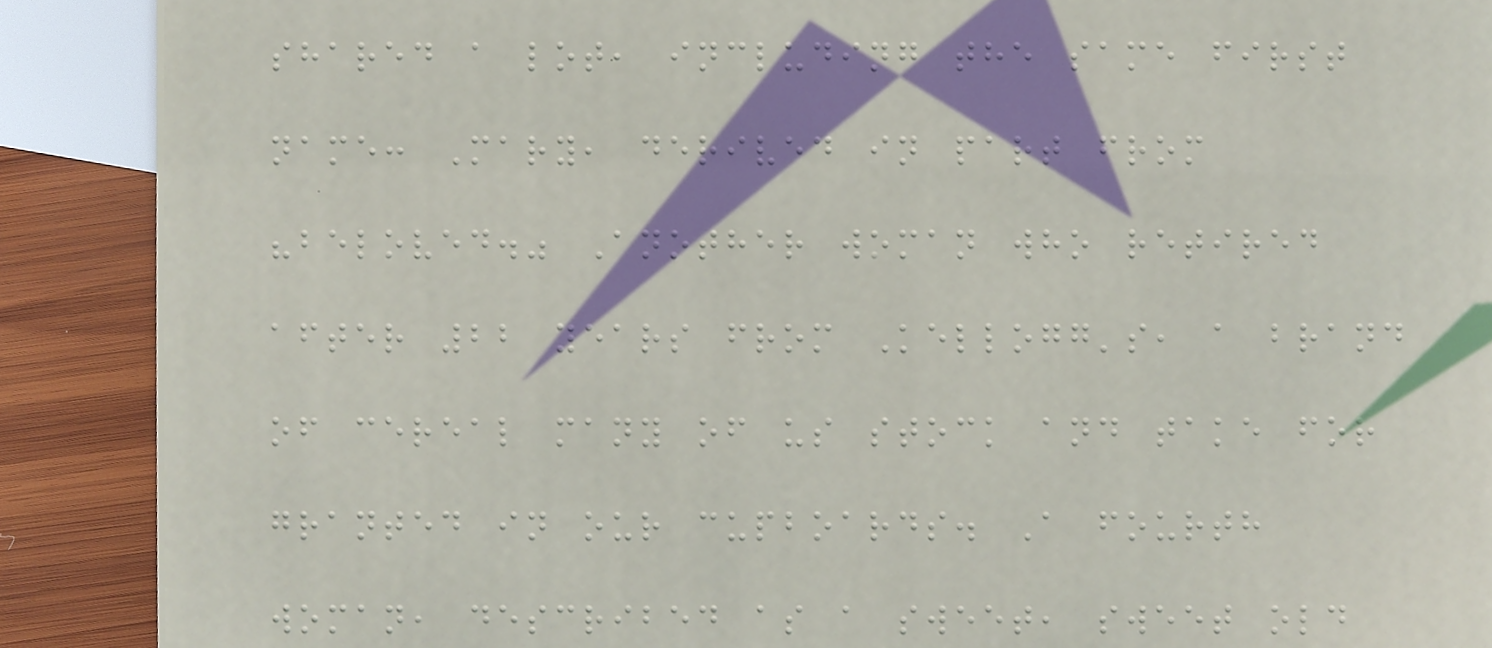shared a lot, including the same first
name: Mary, derived in part from
"beloved." Another woman who retired
after 22 years from Kellogg's, a brand
of cereal many of us stock and take for
granted in our cupboards. A fourth
woman, described as a sweet, sweet old
